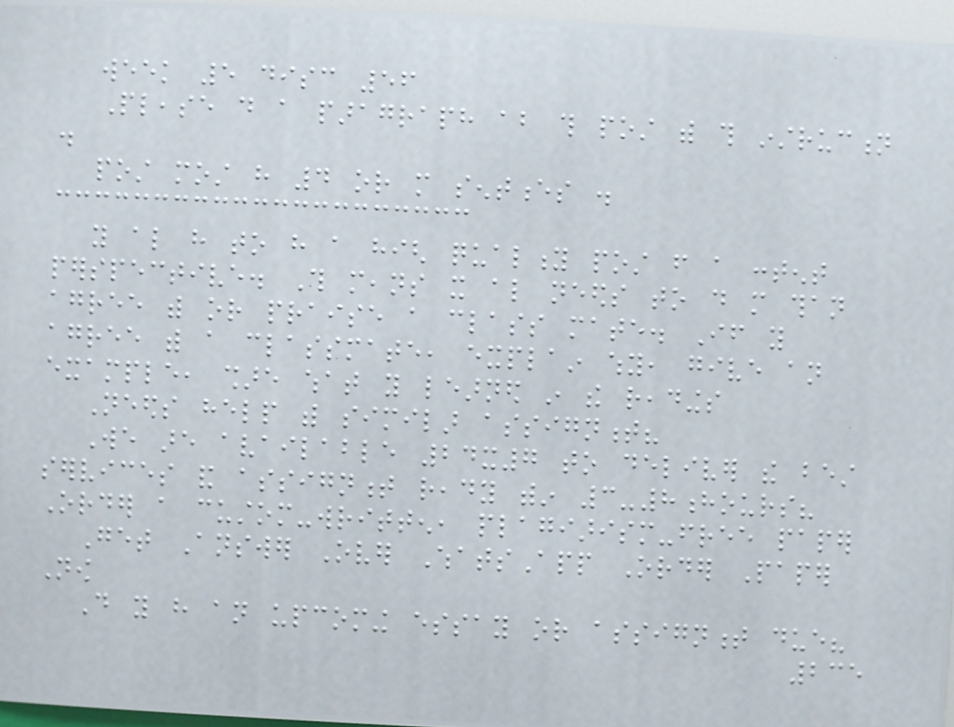week 5 disc 56
Please do a paragraph about this post with this instruction
.
post most have 4 or more sentences .
you also have to have a high quality post from a content
perspective. This means it also needs to do more than
agree with or praise a class mate. If you
agree with a classmate, explain why, give an
example, share what you learned in the readings
Needs help with similar assignment?
We are available 24x7 to deliver the best
services and assignment ready within 3-8hours?
Order a custom-written, plagiarism-free paper
Get Answer Over WhatsApp Order Paper
Now
Do you have an upcoming essay or assignment due?
235
